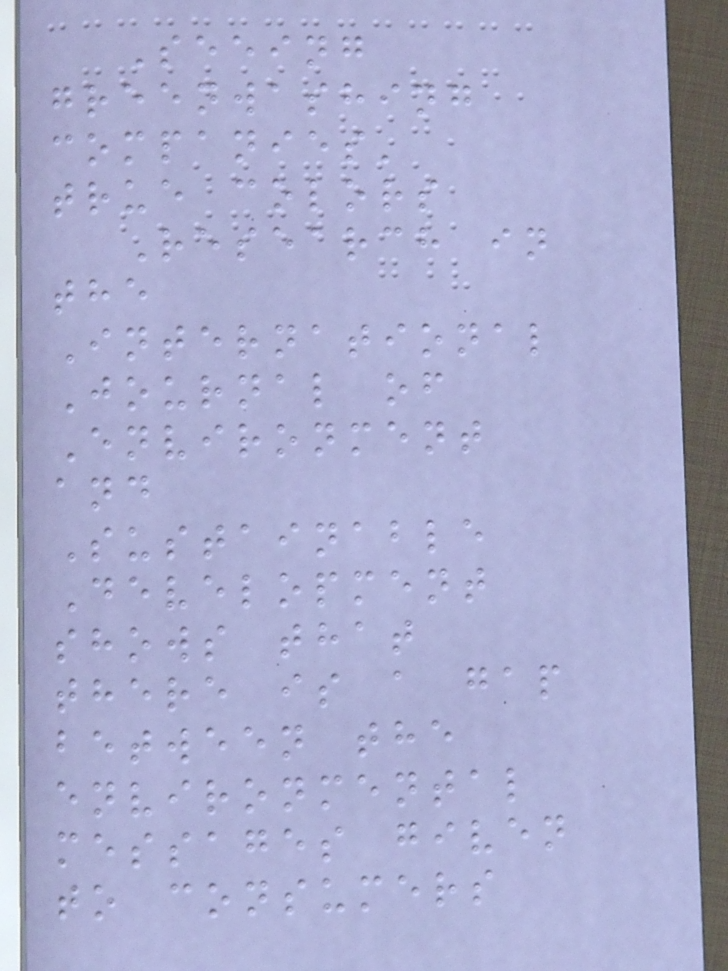Seeing
greenwashing
companies'
true colors
Research in
the
International
Journal of
Environment
and
Sustainable
Development
shows that
there is a gap
between the
environmental
messages given
to consumers
